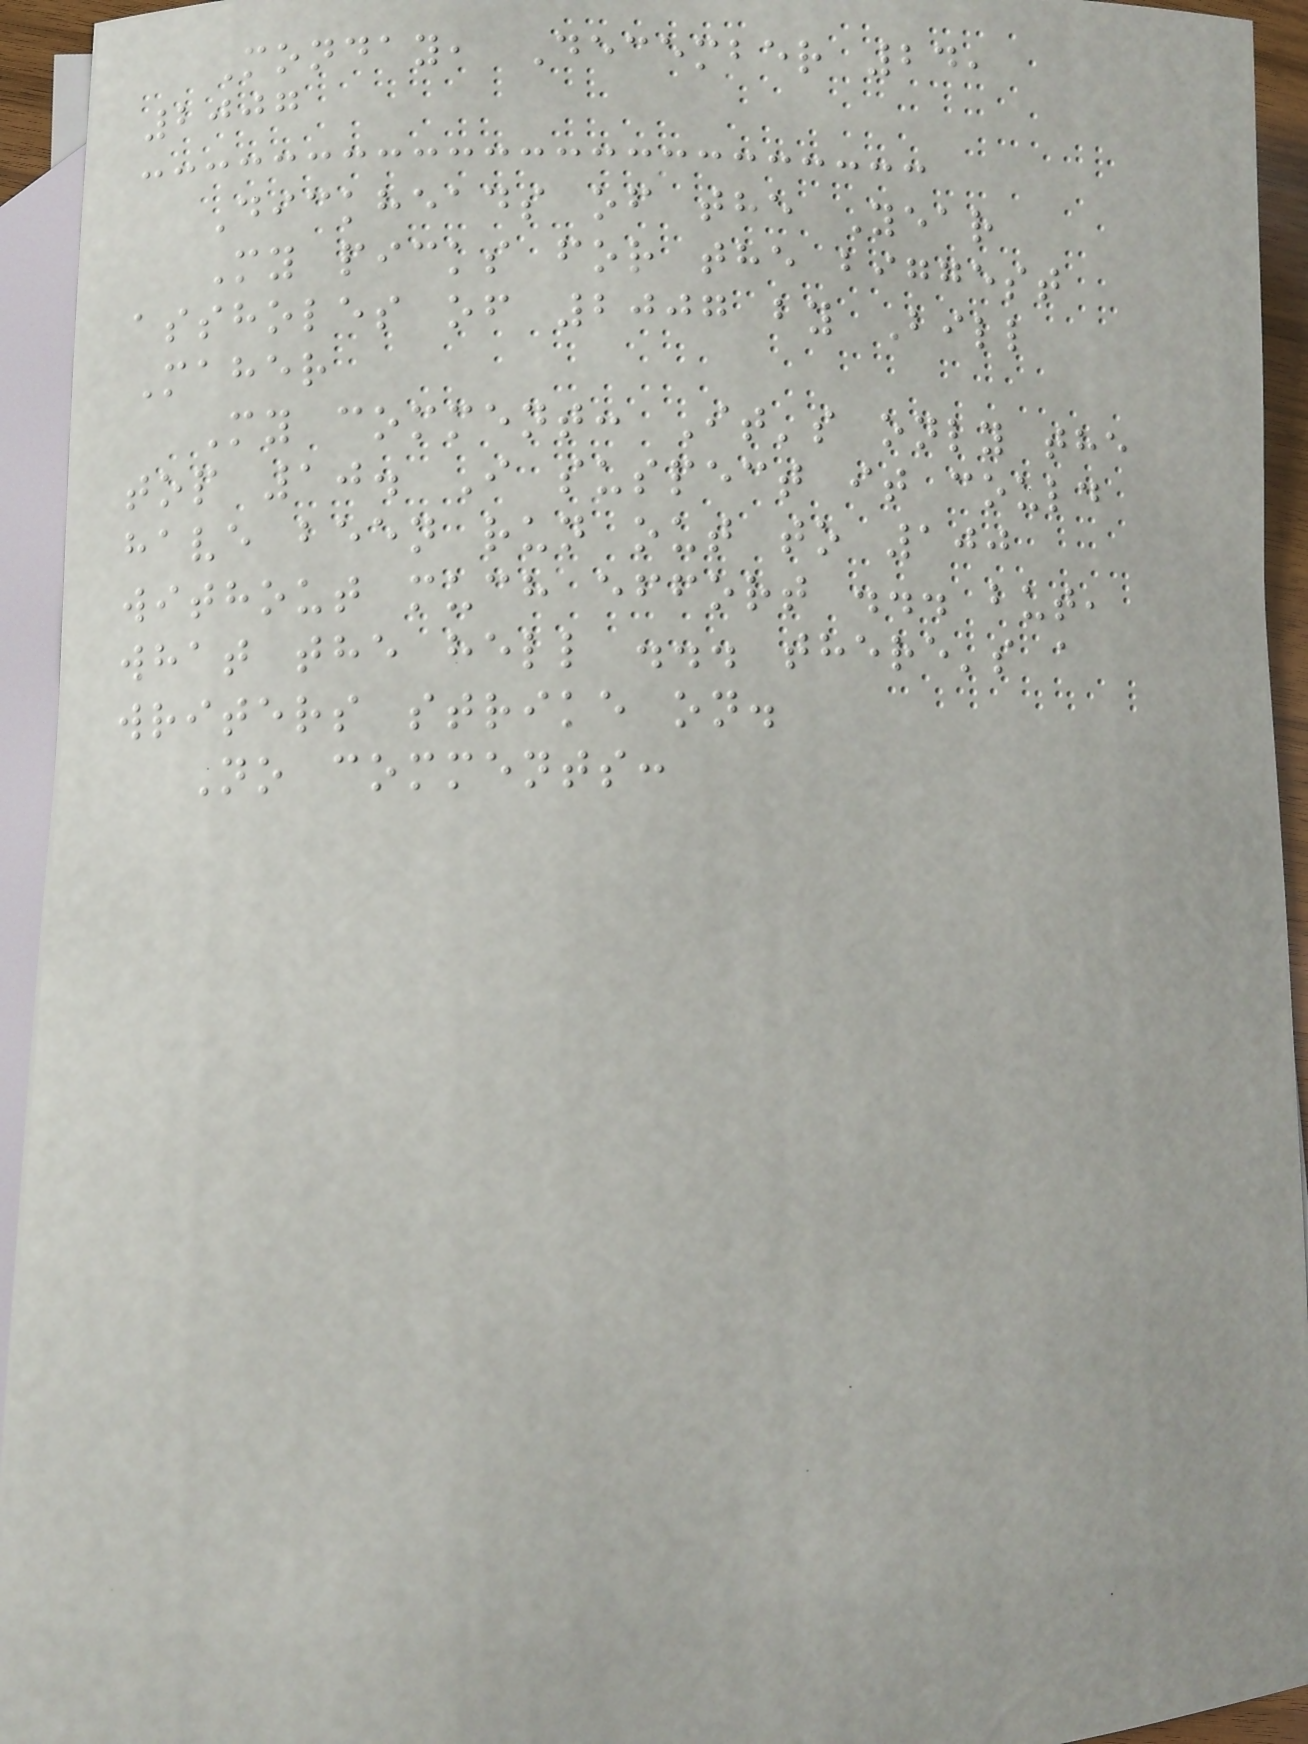Monday, December 24,
2007
Dickheads of the Year
My picks for the biggest
assholes of 2007 by Bill
Maher
My comment: It's only the
top 10. I suspect it could
have been run out to 100
without much effort ... but,
what the hell ... there's a
writers strike on.
No comments:
